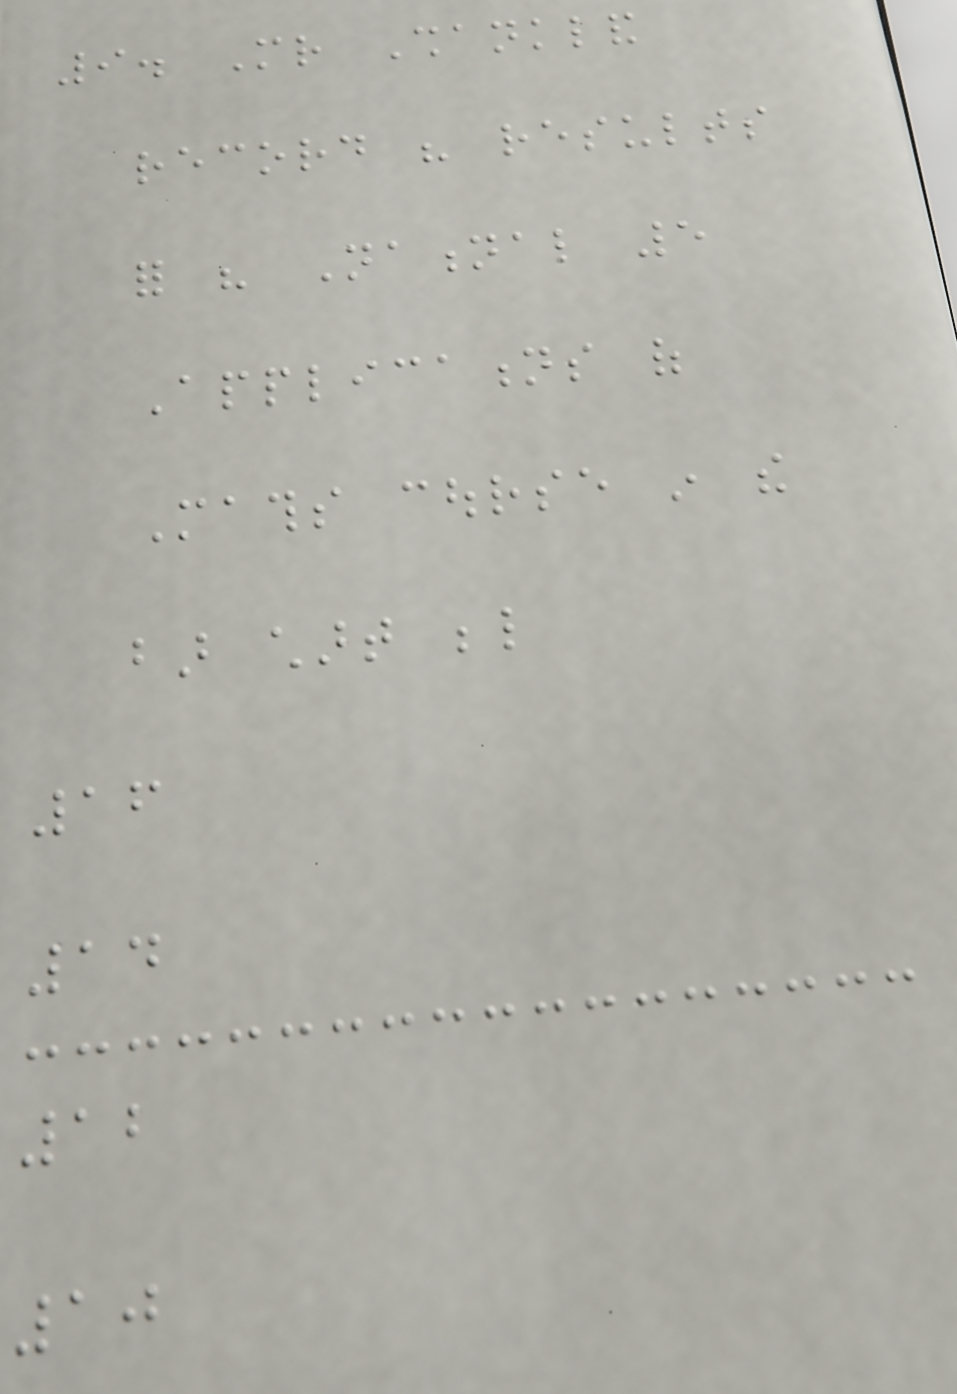9. Mr Shankland
record his results
for his National 5
Applications of
Maths course in the
bar chart below
16
14
12
10
